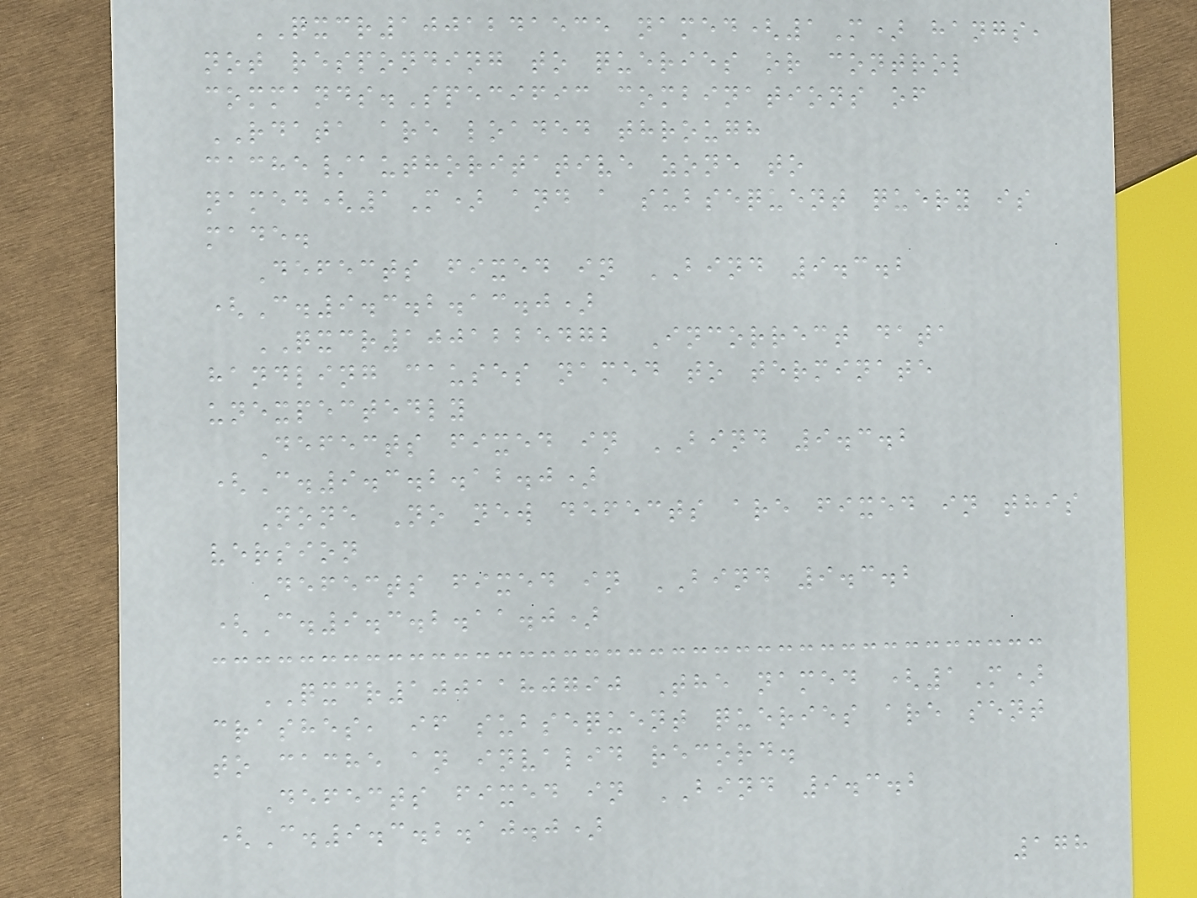QXCR1001241535 named(1M) hangs,
not responding to queries or control
commands.Specific combinations of
RDATA are loaded through
cache/authoritative zone to
named(1M) and a subsequent query is
made.
Defects fixed in BIND 9.3.2
(C.9.3.2.13.0)
QXCR1001225472 Incorrect data
handling causes named to terminate
unexpectedly
Defects fixed in BIND 9.3.2
(C.9.3.2.12.0)
None No new defects are fixed in this
version
Defects fixed in BIND 9.3.2
(C.9.3.2.11.0)
QXCR1001180790 The named (1M)
crashes, if subsequent queries are sent
to cache an invalid record.
Defects fixed in BIND 9.3.2
(C.9.3.2.10.0)
178
